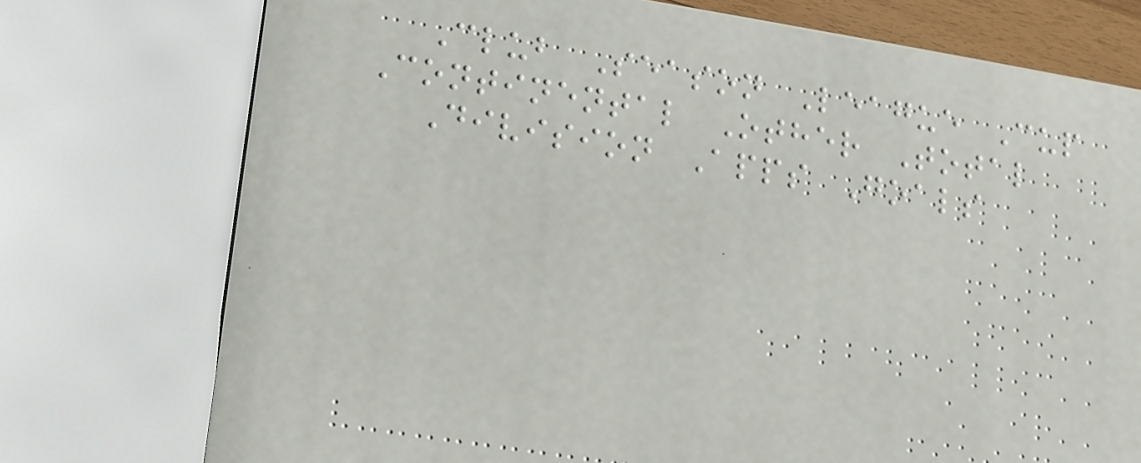Club Season League Cup
Continental Other Total
Division Apps Goals
